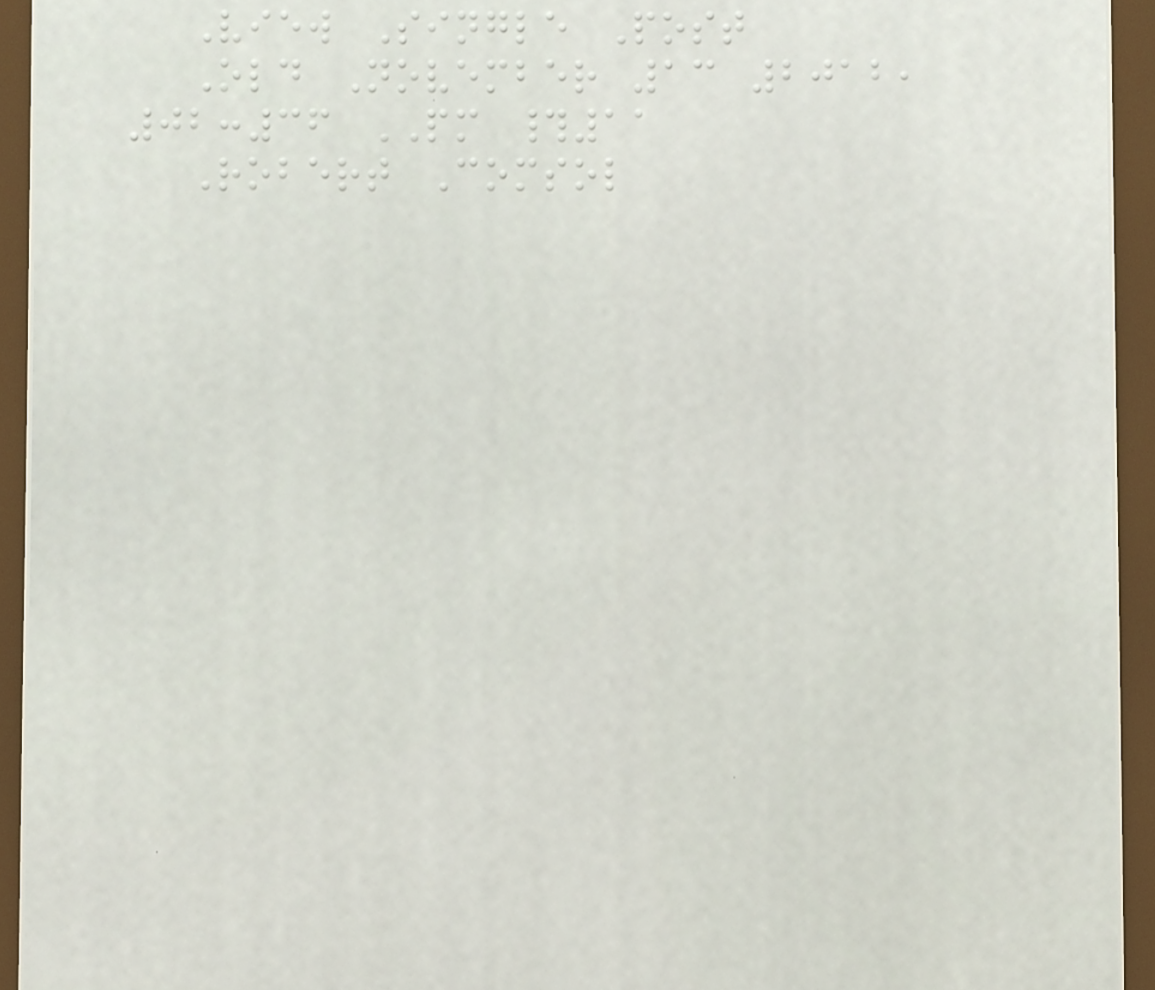View Single Post
Old November 13 2012,
02:36 PM #11
Robert Comsol
